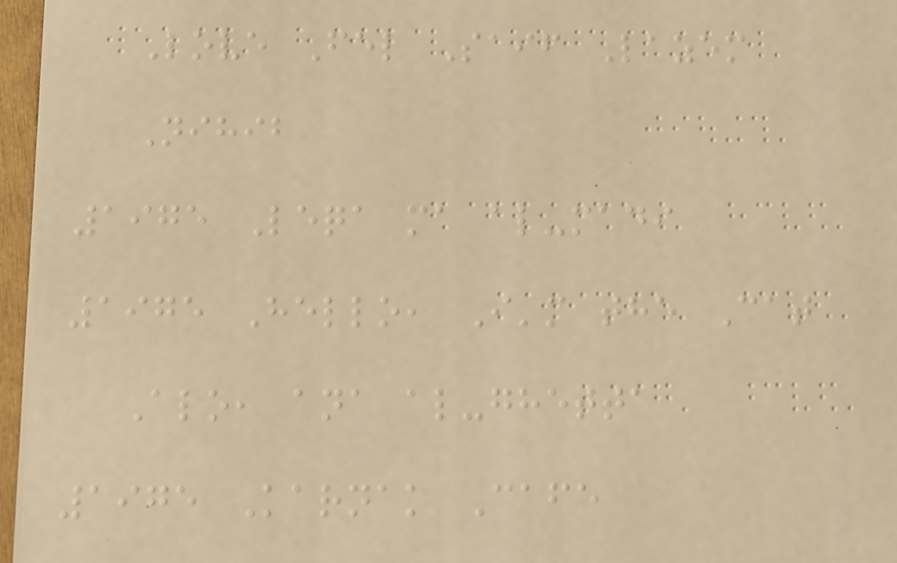Love Fel Saif Lazem
Nihib
1975 Leqa ma al-madi
1975 Hello, I'm the Cat
Alo, ana al-ghetta
1975 Karnak Cafe
